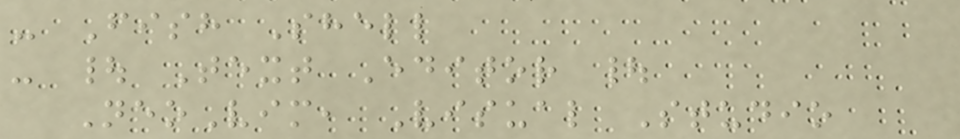- Fish Shell
- | Text Editor |
NeoVim, Visual Studio
